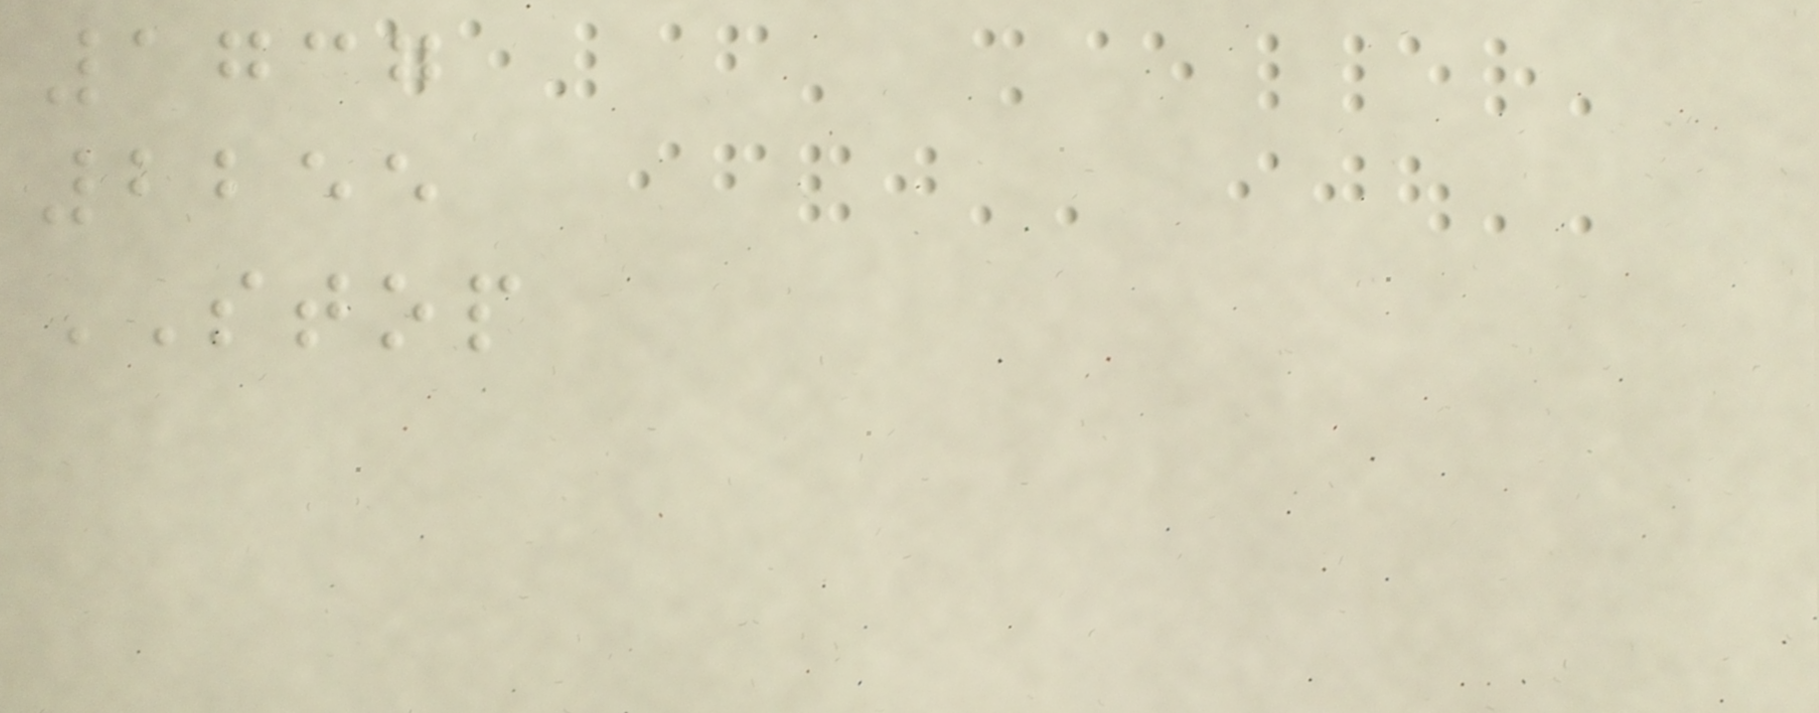1737
2255
STOP
